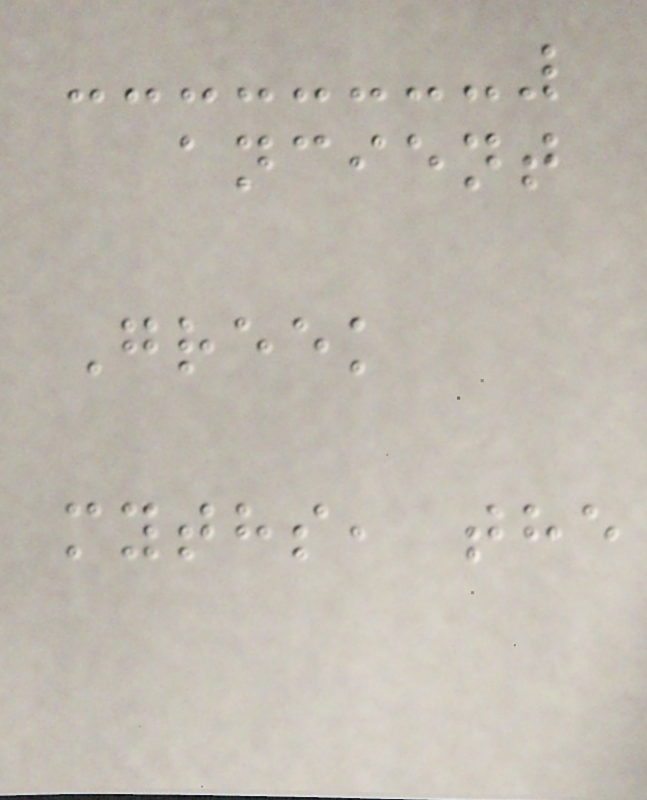ancient
Greek
myths, the
